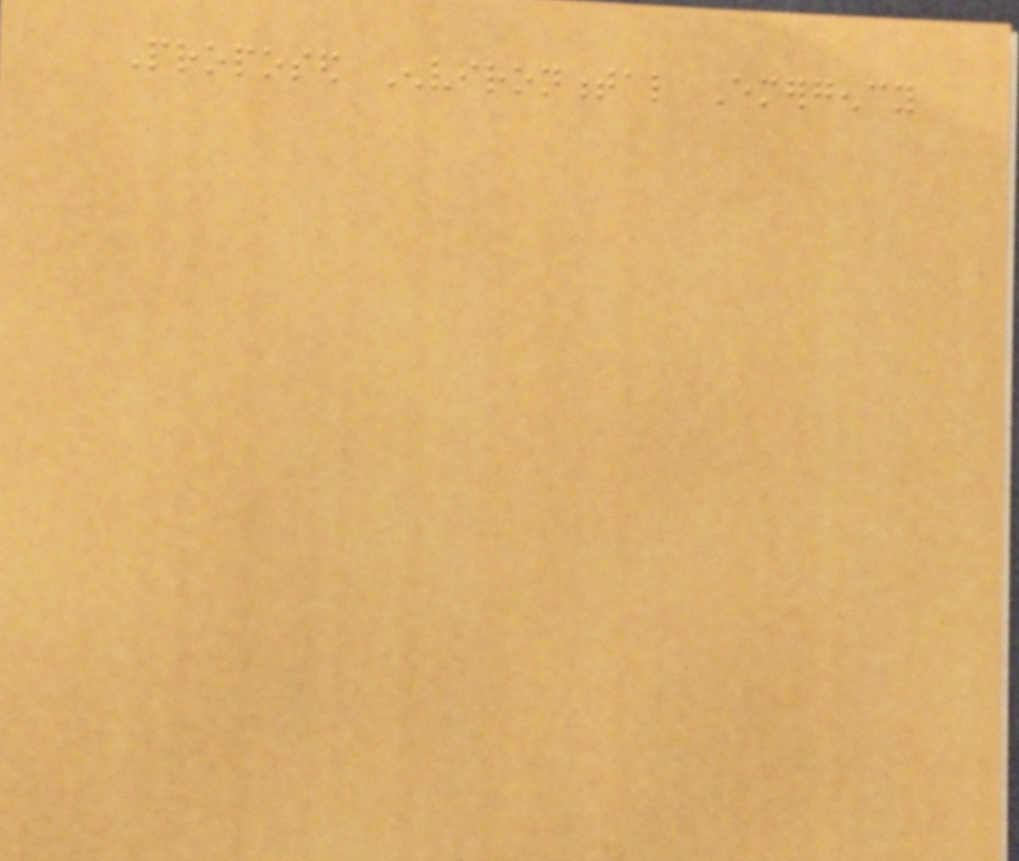Proposed Environmental Emergency
